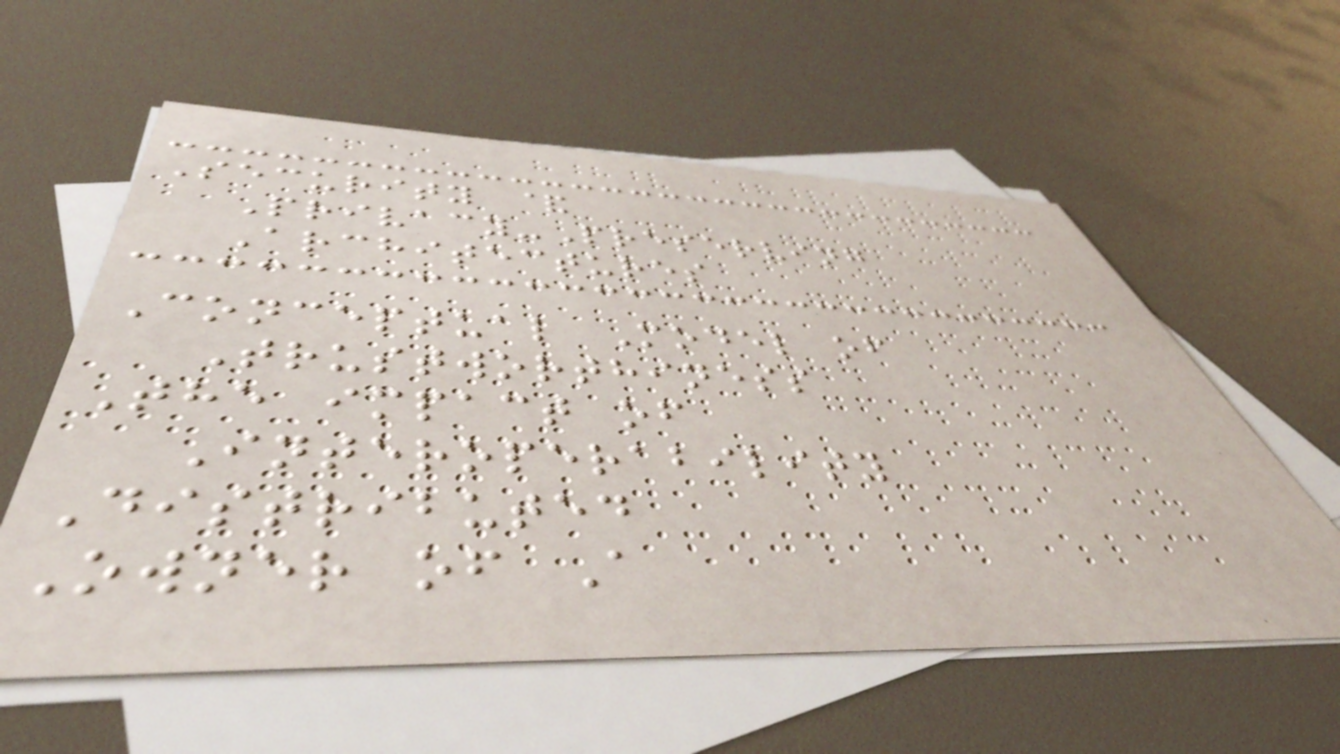Security &
Privacy-Preserving
Architectures
Conceptual Model of
Trustworthiness
The impact of
Interoperability
Distributed
Owner of A
